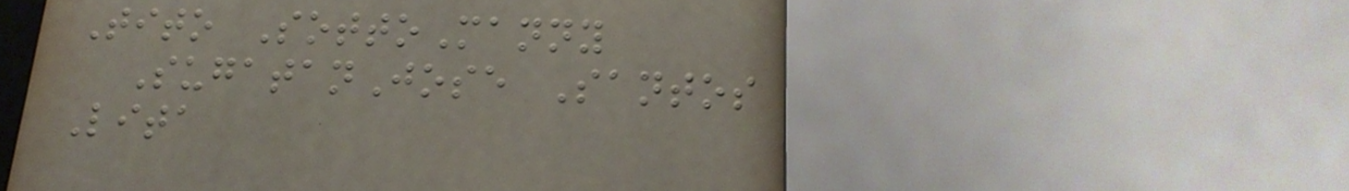Tito SottoManny
SugatanJose Santos
Lita
